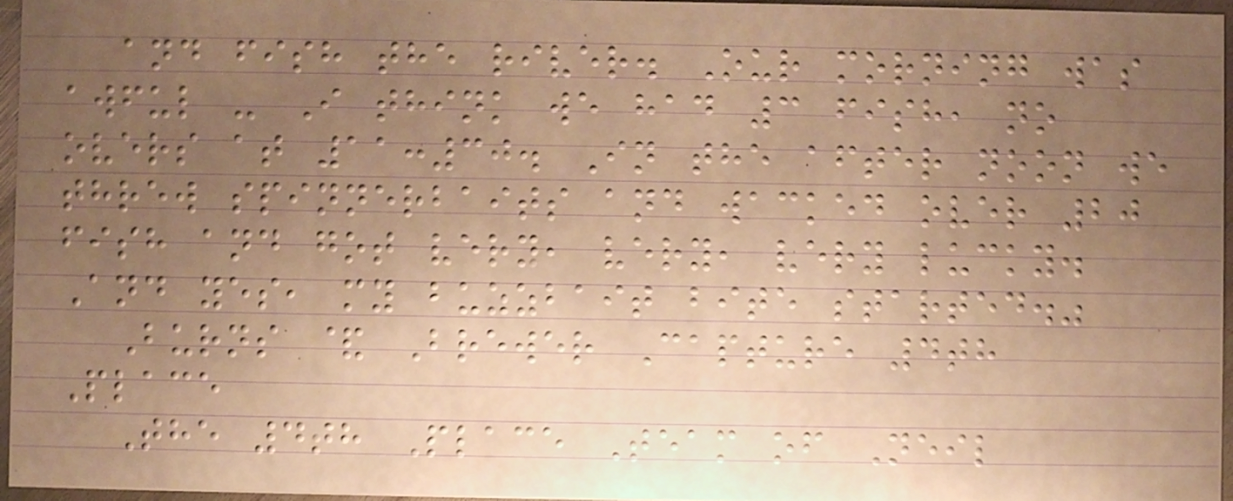and fish the river. Our morning was
awful - I think we had 3 fish, no
overs at 11:30. In the after noon we
threw spinnerbaits and wacked over 20
fish and got very, very, very lucky.
And yes, my buzzbait bite started."
Burns & Brewer Capture 4th
Place
The 4th Place Team of Neil
